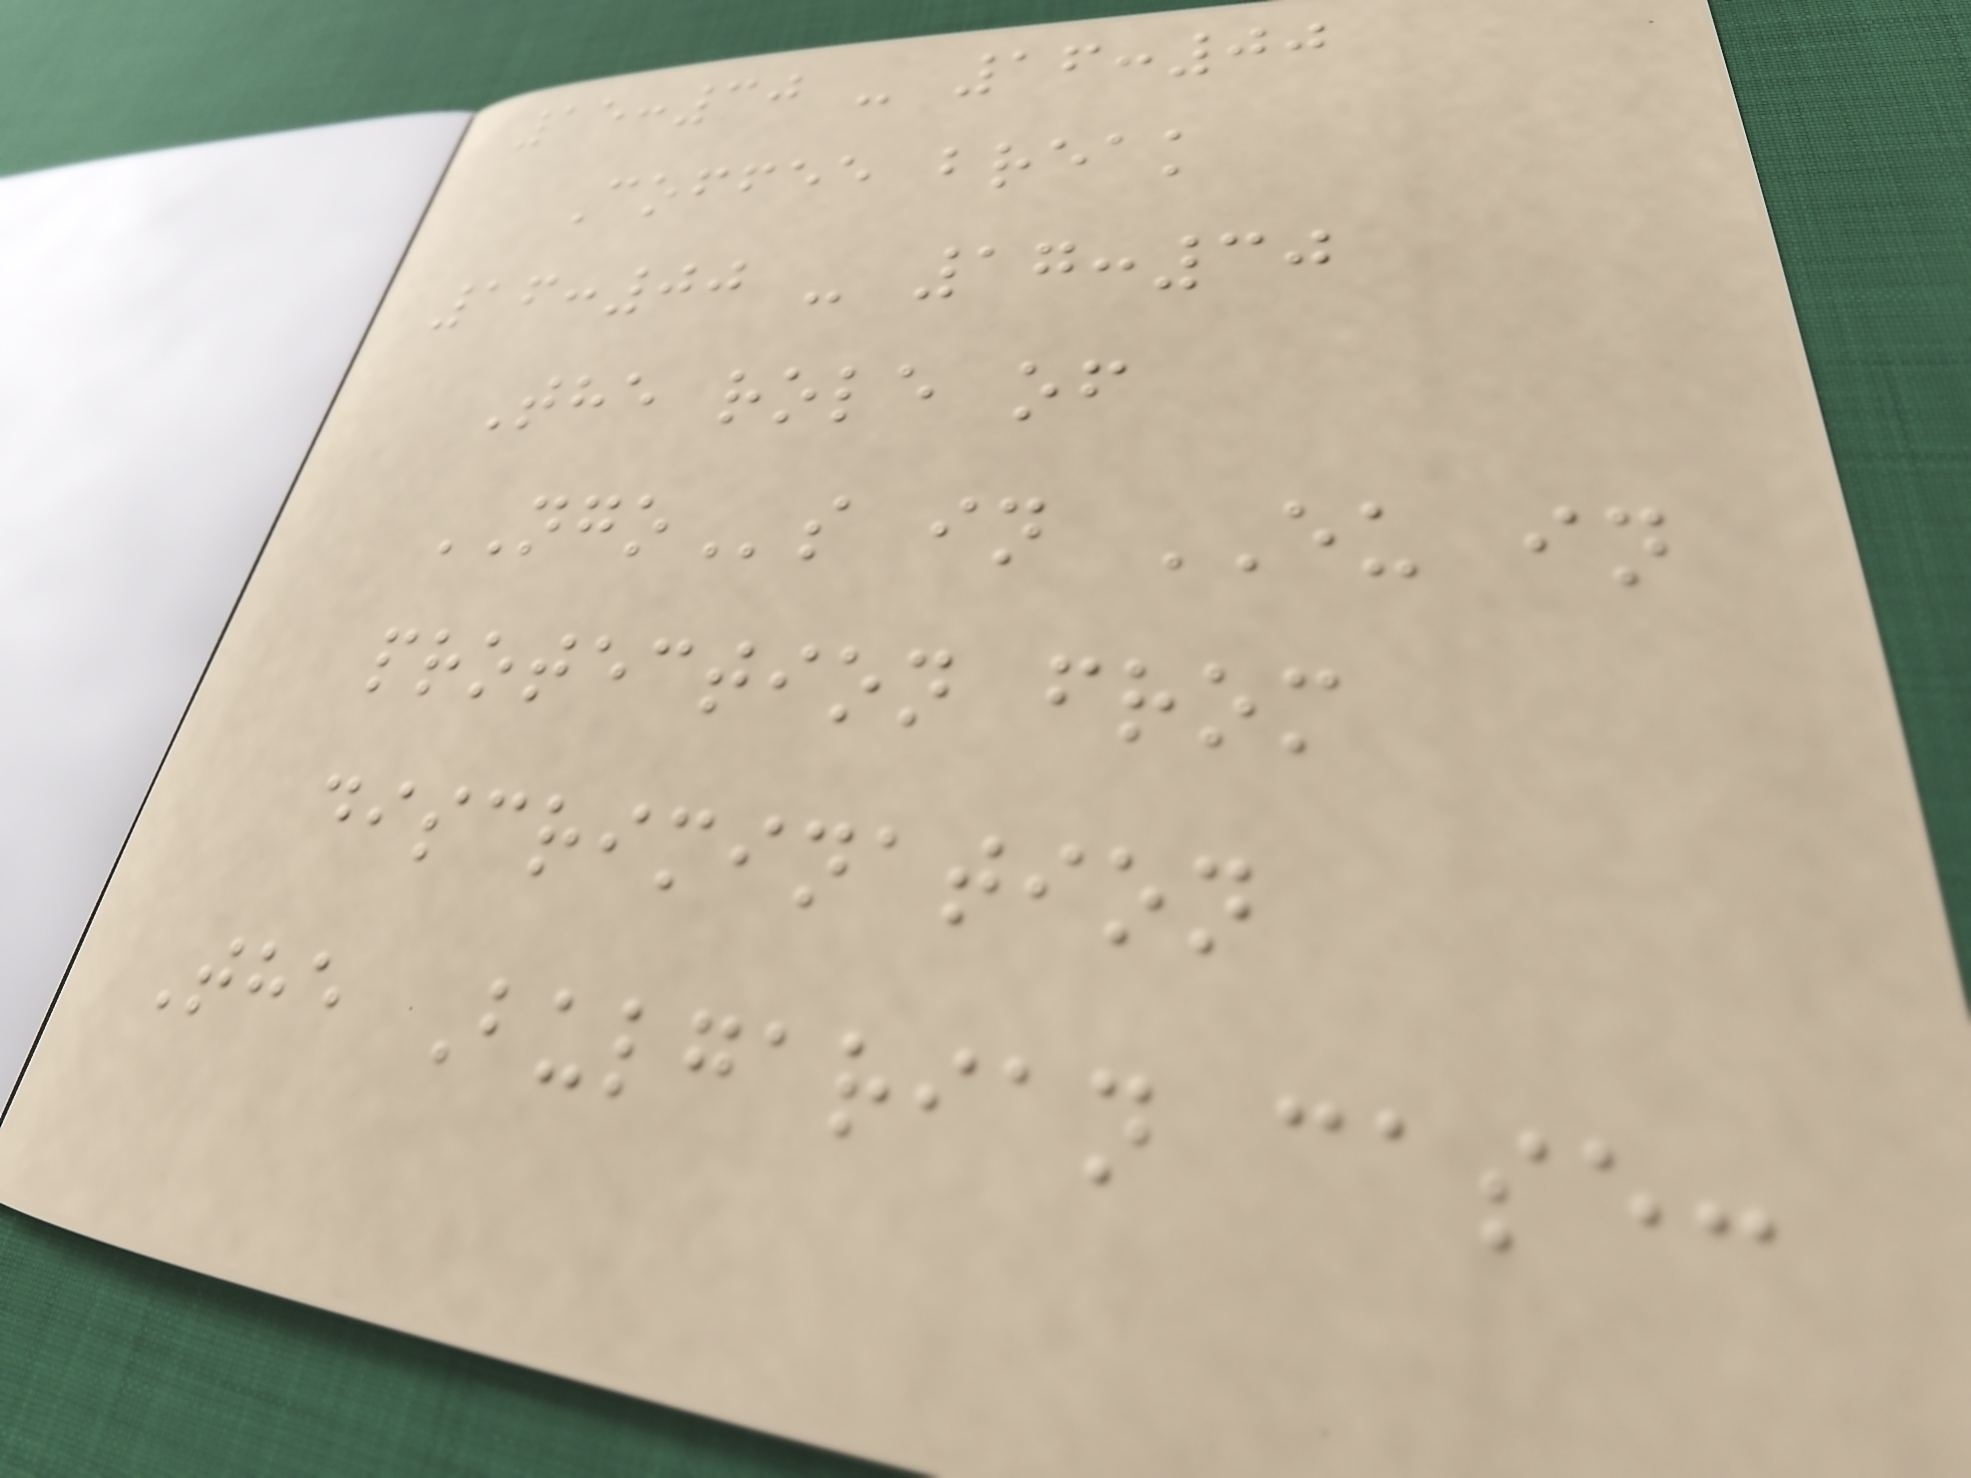15:30 - 16:00
Coffee break
16:00 - 17:30
The role of
NGOs in EU in
protection from
discrimination
The Bulgarian case:
